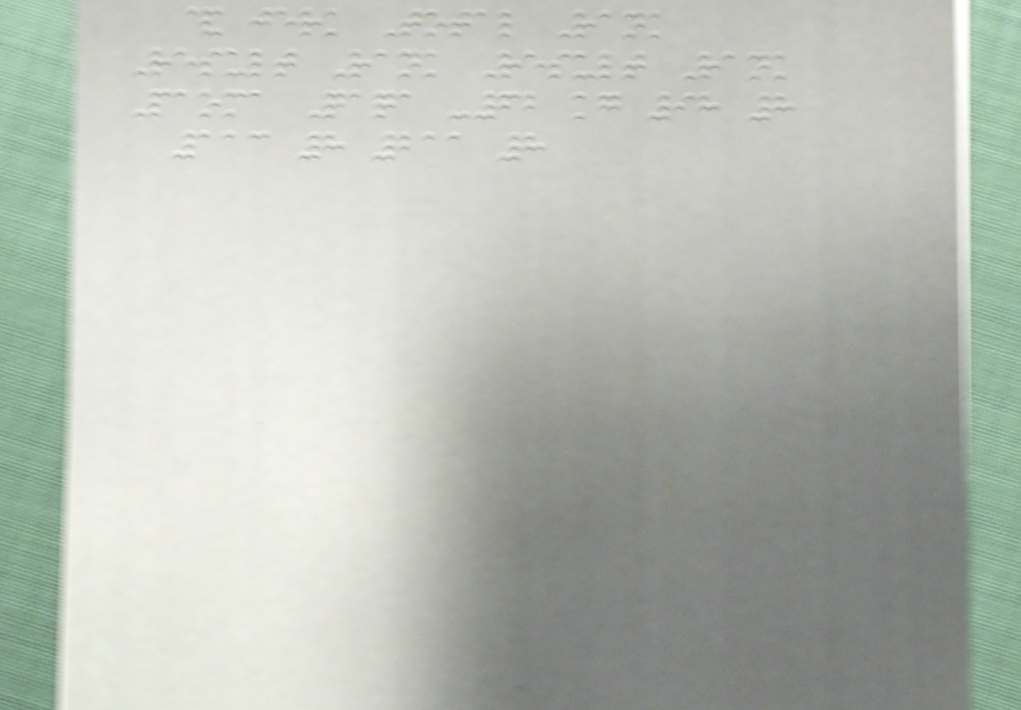& jerk Total Rank
Result Rank Result Rank
Paoma Qaqa -62 kg 98 8
113 8 211 8
